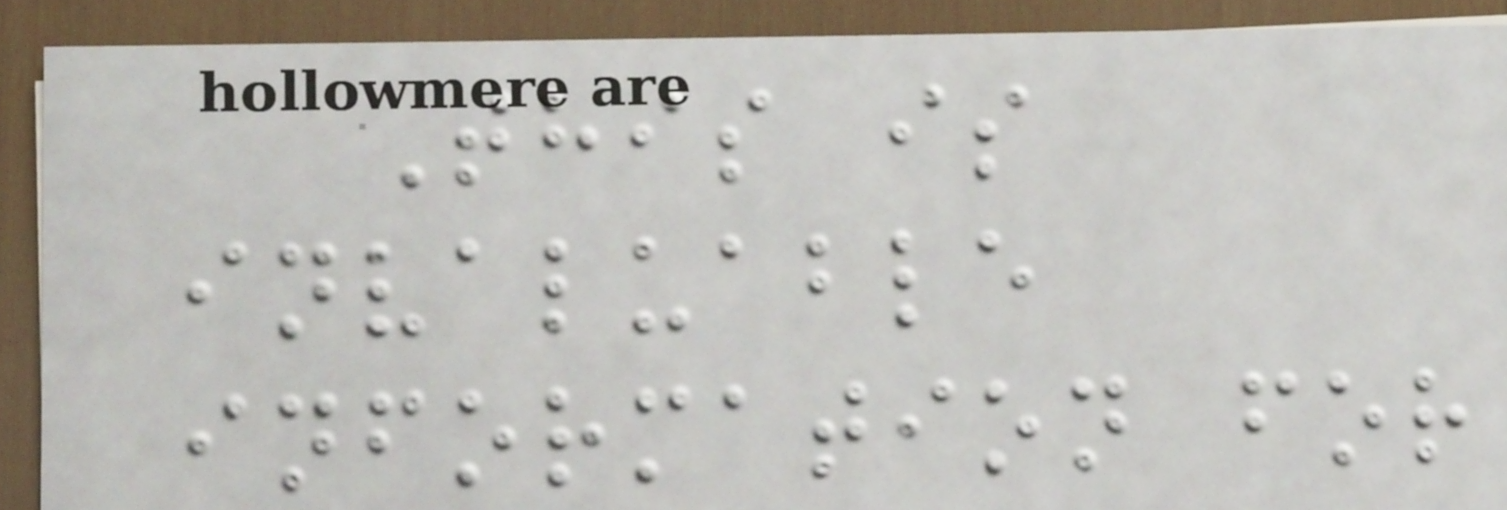This is
invaluable
information for
